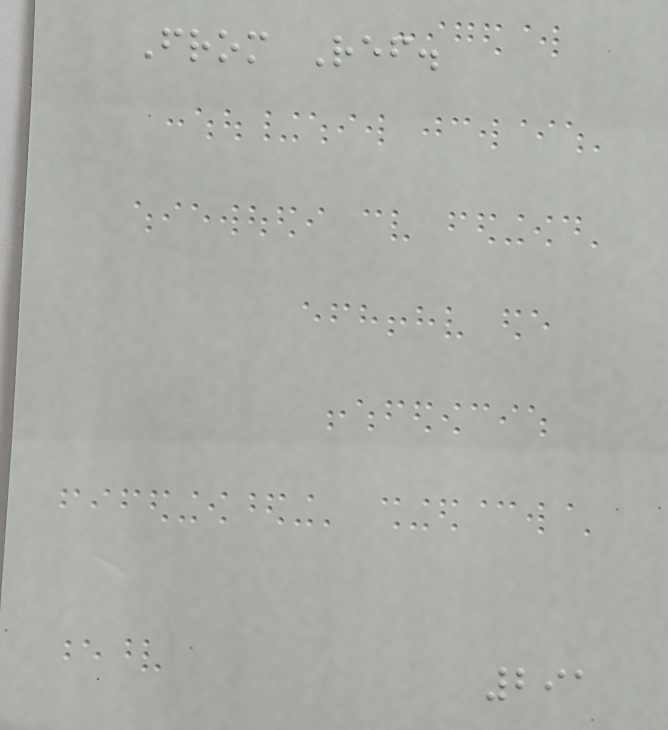From Ref.
291
